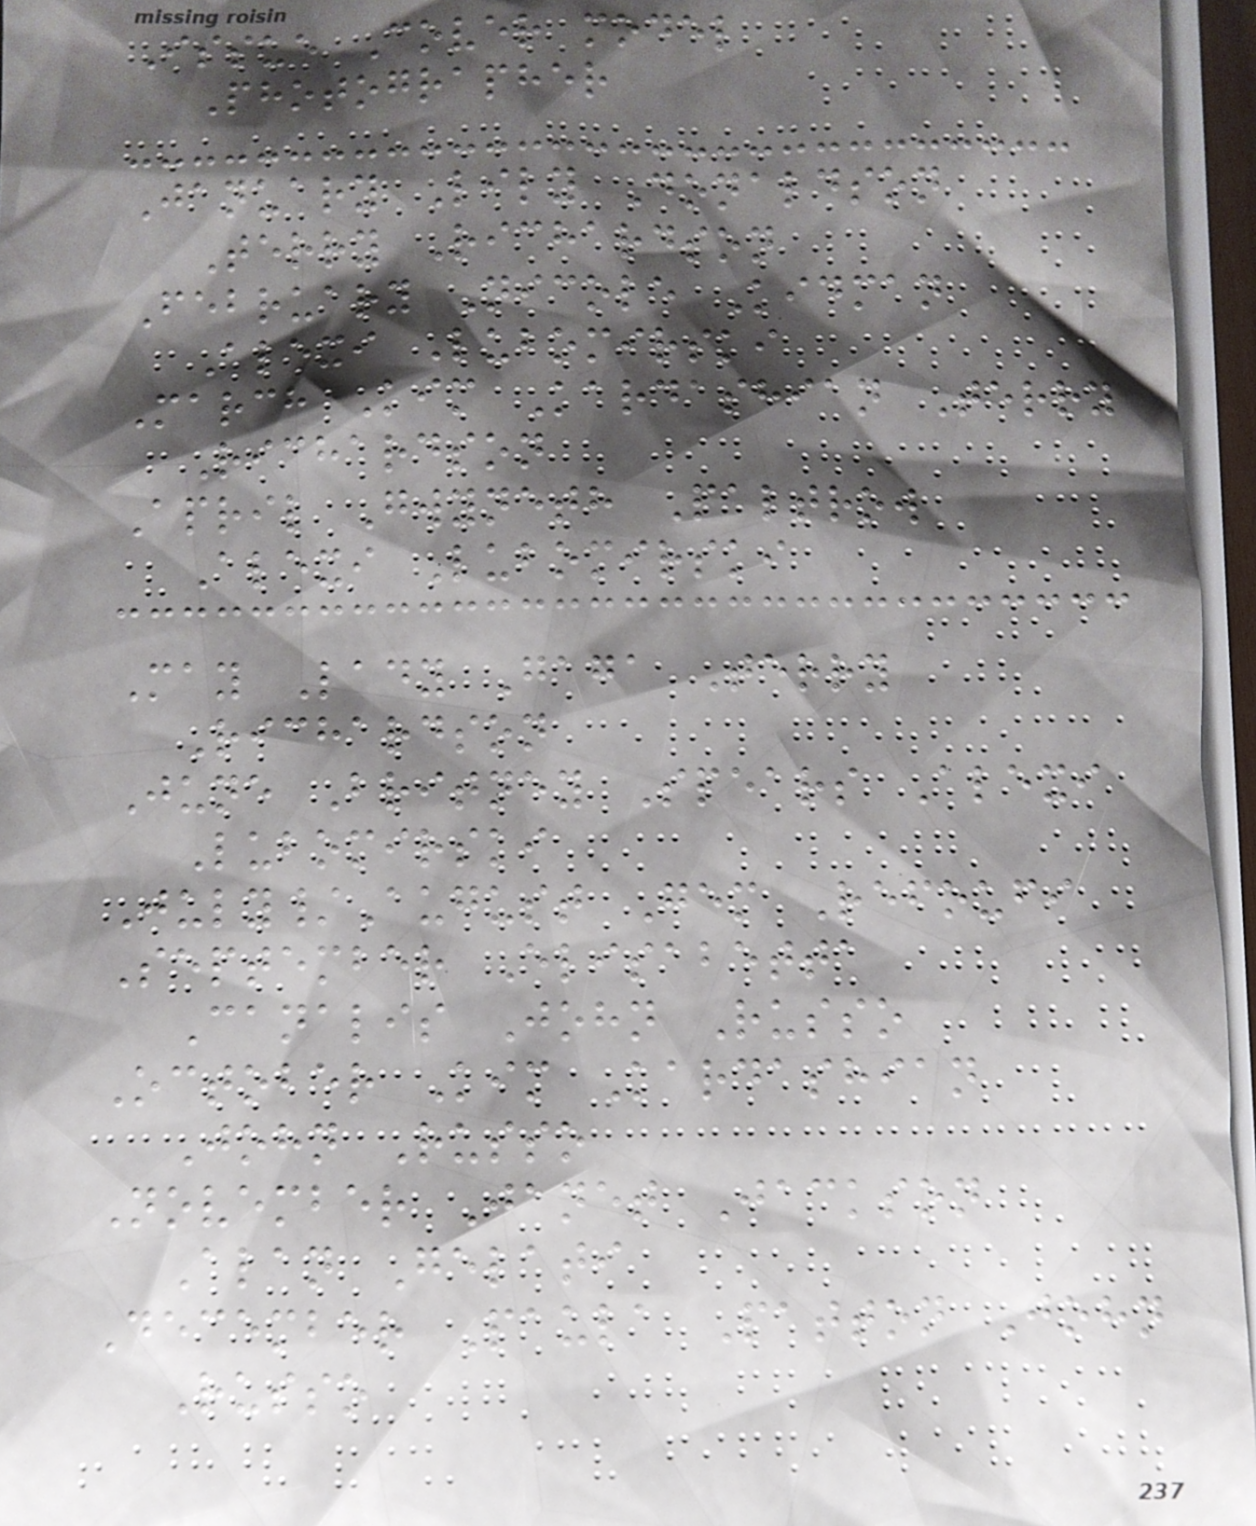Issue Cover model
Photographer
January Lily Donaldson
Terry Richardson
February Nicole Kidman
Alexi Lubomirski
March Kim Kardashian Terry
Richardson
April Gwyneth Paltrow
Alexi Lubomirski
May Lady Gaga Terry
Richardson
June Britney Spears Alexi
Lubomirski
July/August Gem Refoufi
September Elisabetta
Canalis John Russo
October Kim Kardashian
John Russo
November Janet Jackson
Alan Gelati
December Paula Patton John
Russo
